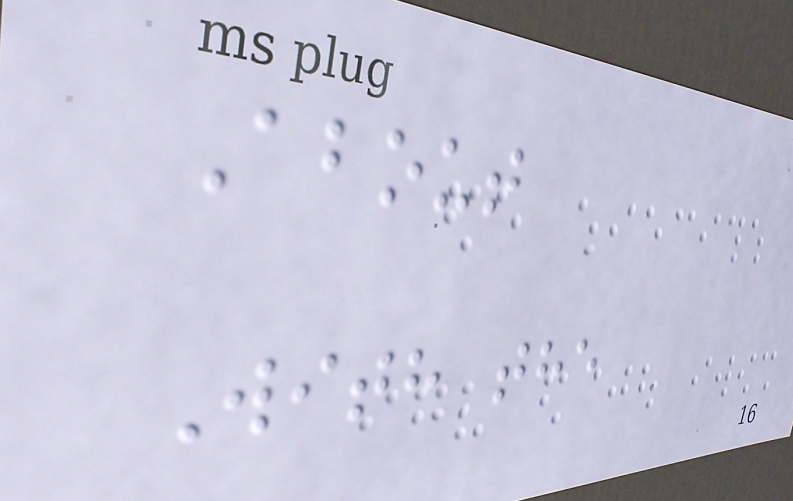About
With the
